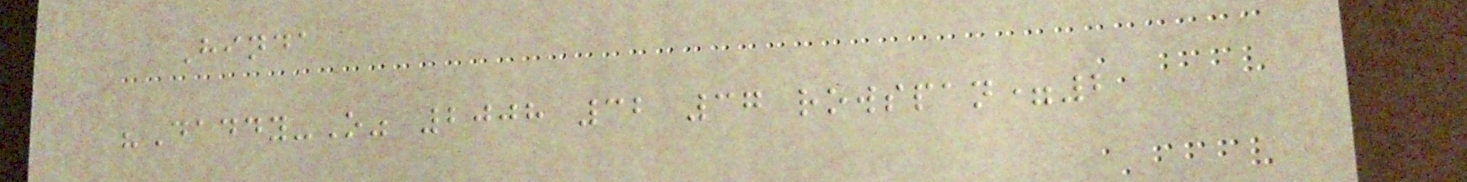Hinda
"Daddy-O" 2008 32 37 rowspan=2
